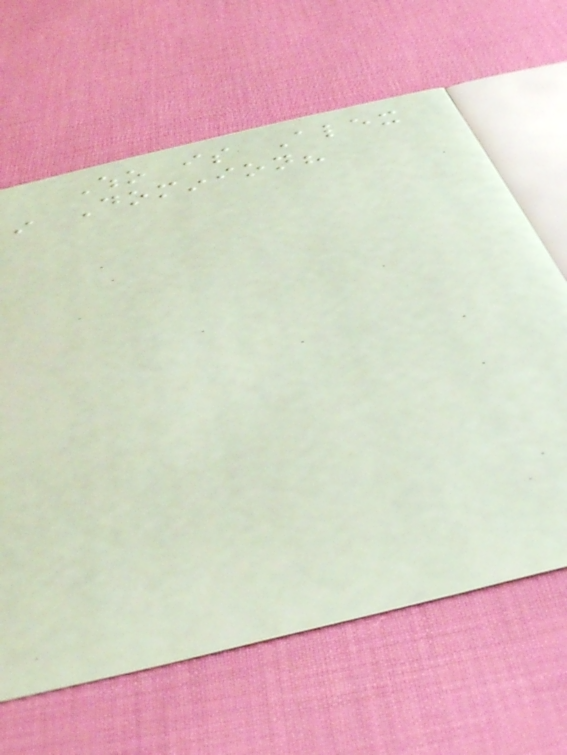Who is Alex
in Dominion?
